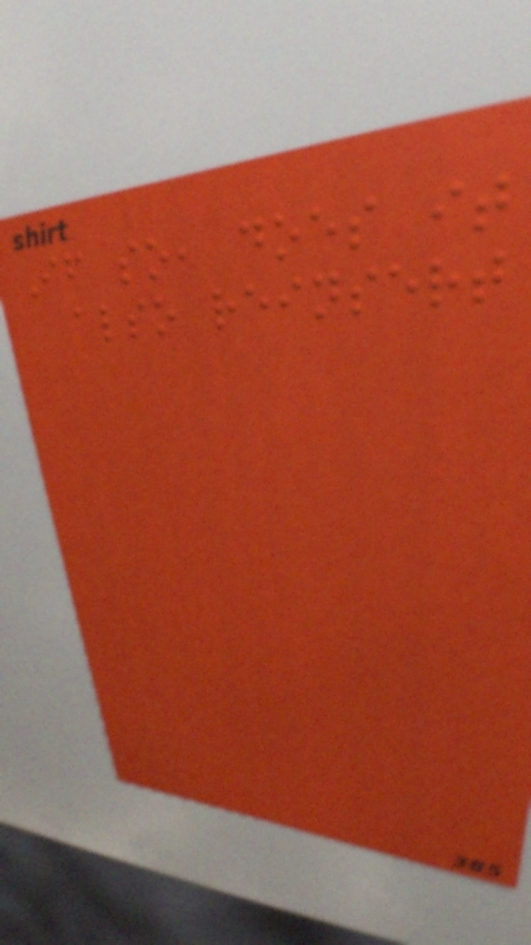If so, does it
also reinsert
